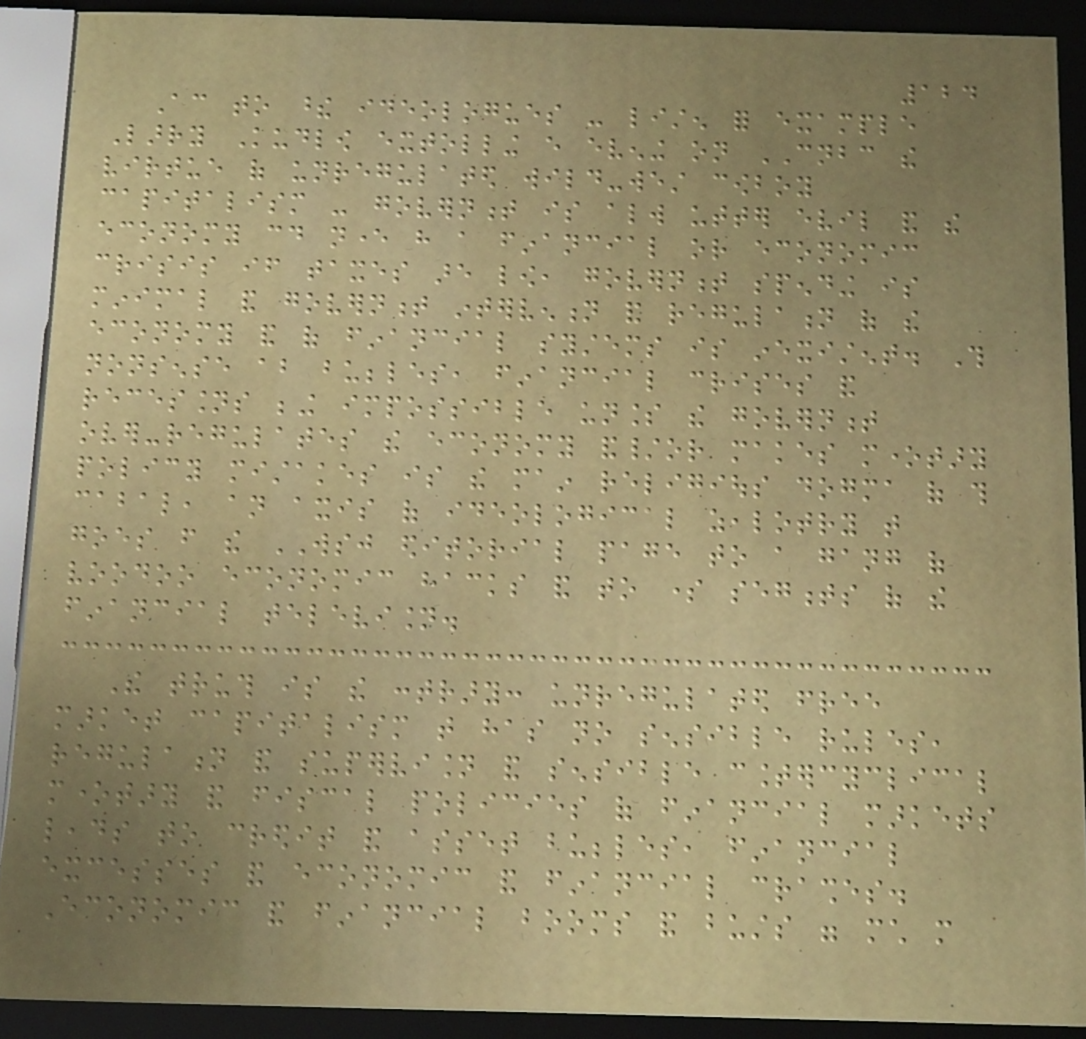124
According to these ideologues - listen for example
Larry Kudlow extolling every evening on CNBC the
virtue of unregulated wild-west cowboy
capitalism - government is always utter evil and the
economy could never have a financial or economic
crisis if taxes are low, government spending is
minimal and government intervention and regulation of the
economy and of financial systems is inexistent. This
nonsense about bubbles, financial crises and
recessions being impossible unless the government
over-regulates the economy and/or makes monetary
policy mistakes is the main religious dogma of this
cabal, an axis of ideological zealotry that
goes from the WSJ editorial page to a gang of
voodoo economic hacks and to some segments of the
financial television.
The truth is the contrary: unregulated free
market capitalism that has no sensible rules,
regulation and supervision and sensible countercyclical
monetary and fiscal policies of financial markets
leads to credit and asset bubbles, financial
excesses and economic and financial crashes.
Economic and financial booms and busts were much more
